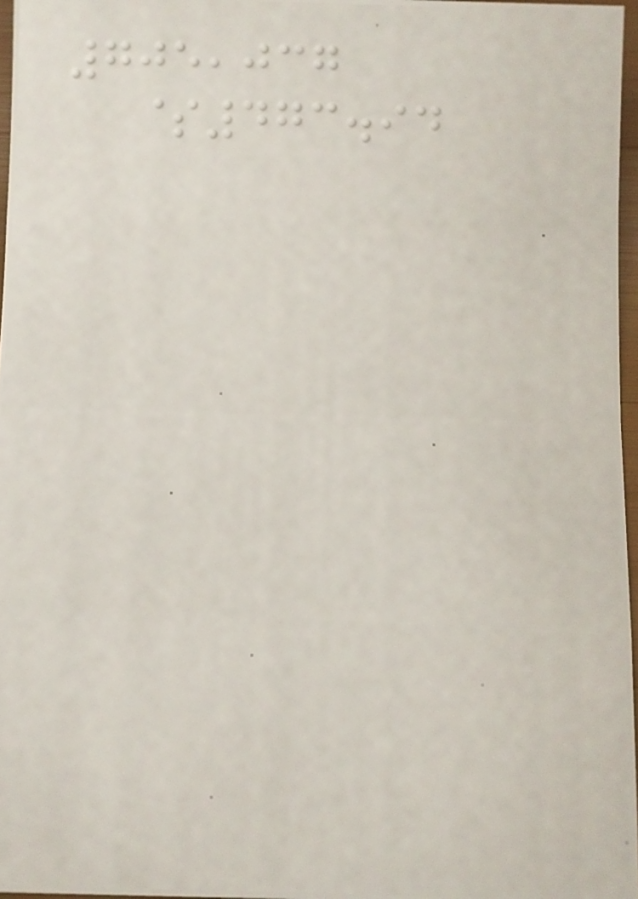705,037
$473.94
